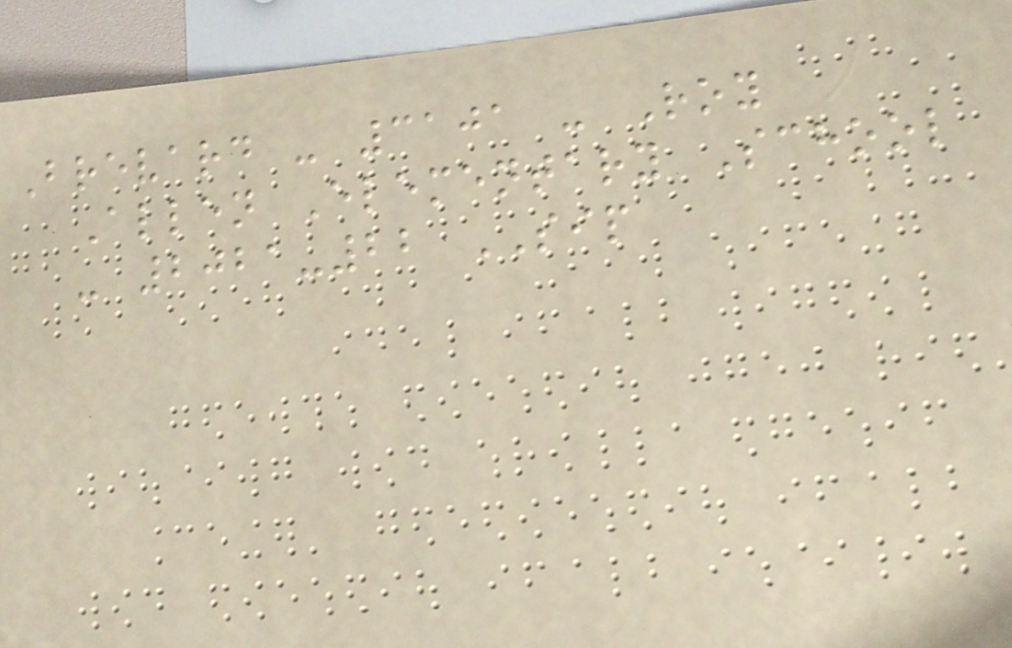Brevard - 3101 - Roy
Allen Elementary School
- 2021-22 SIP
